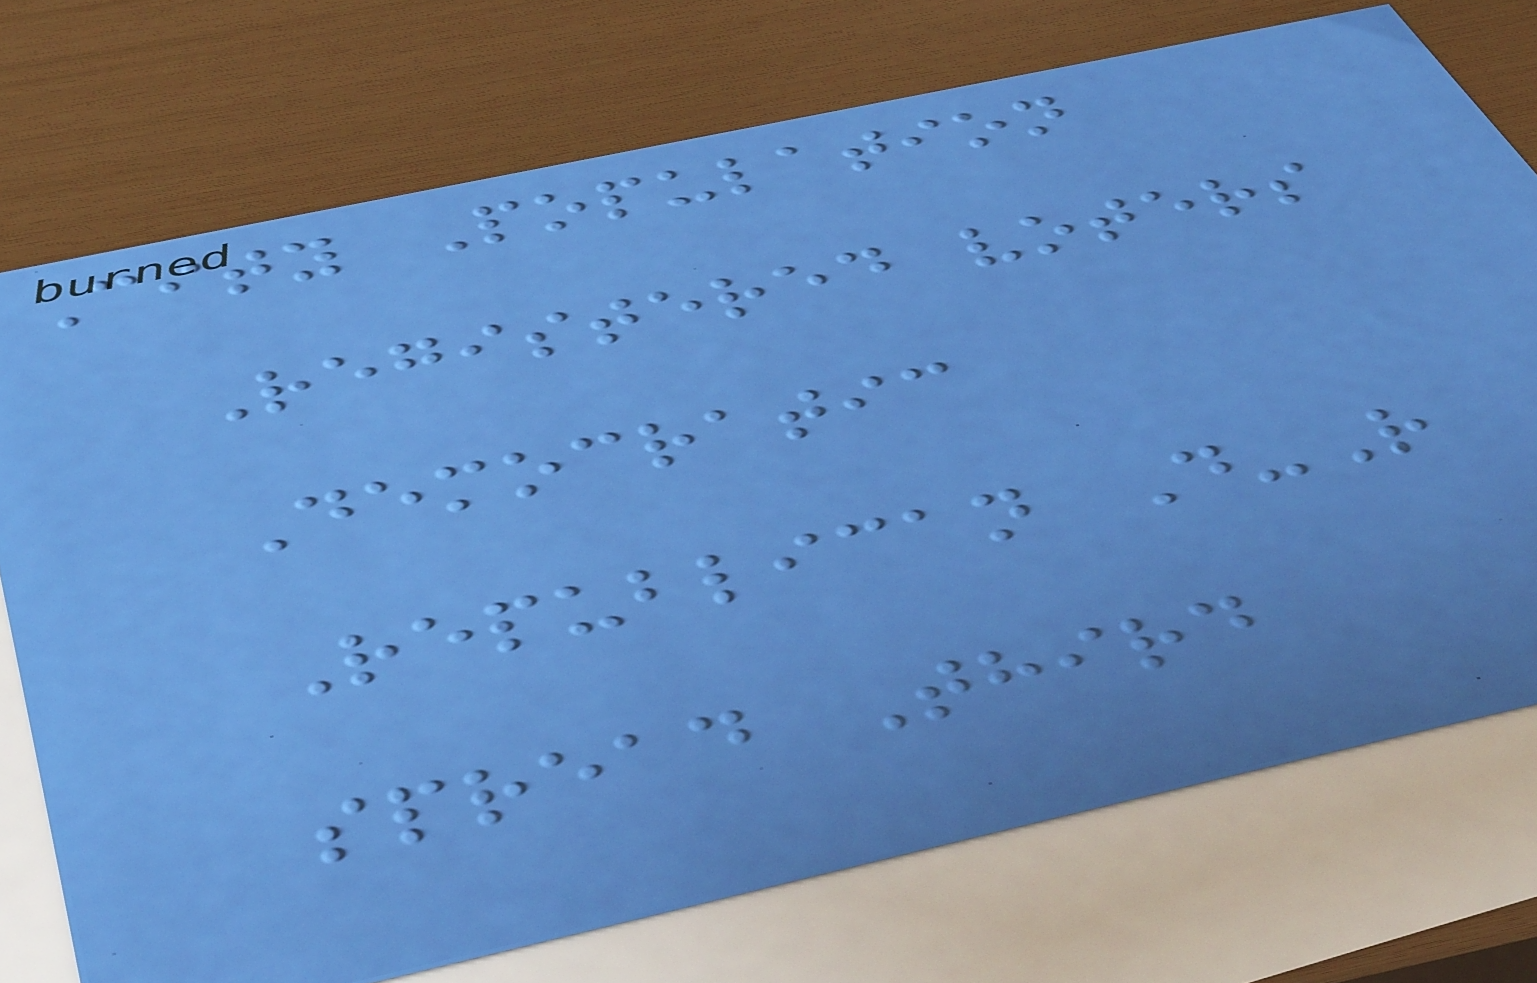City Population
Registered voters
Democratic
Republican D-R
spread Third
